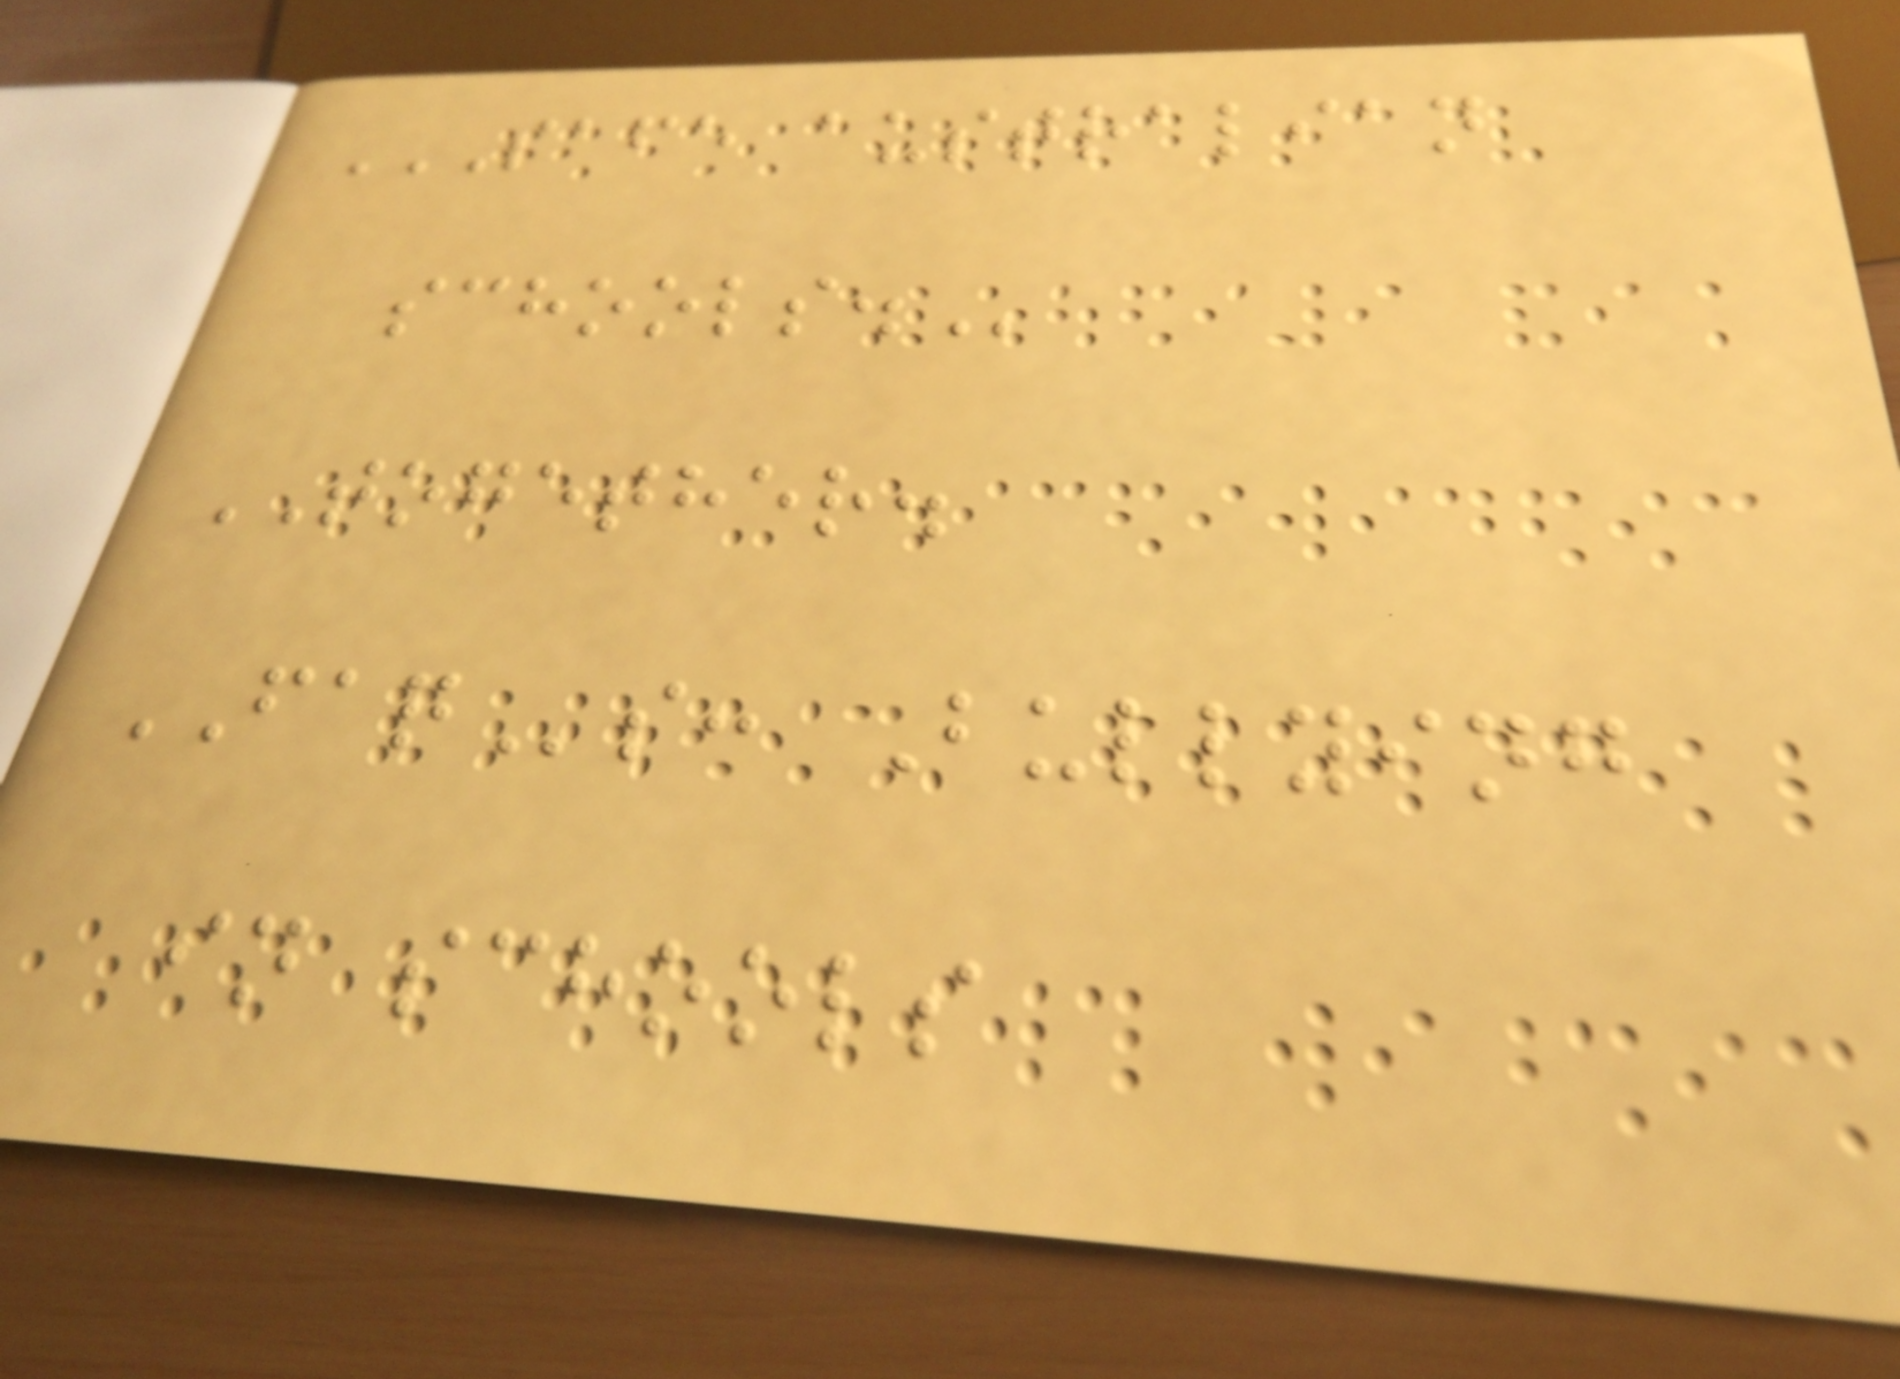SAFE AUSTRALIAN
SCHOOLS.
TOGETHER.
FAQs: Bullying
in schools
